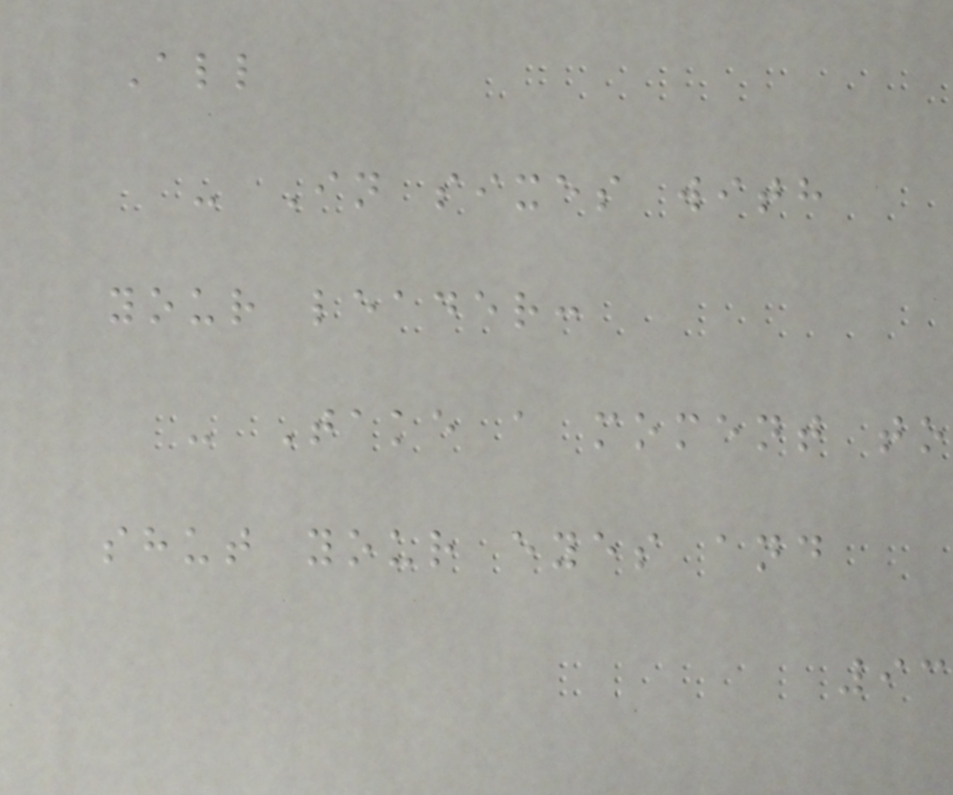All
- In sixes with
your leader:
- Take a moment to
shut your eyes and
93
